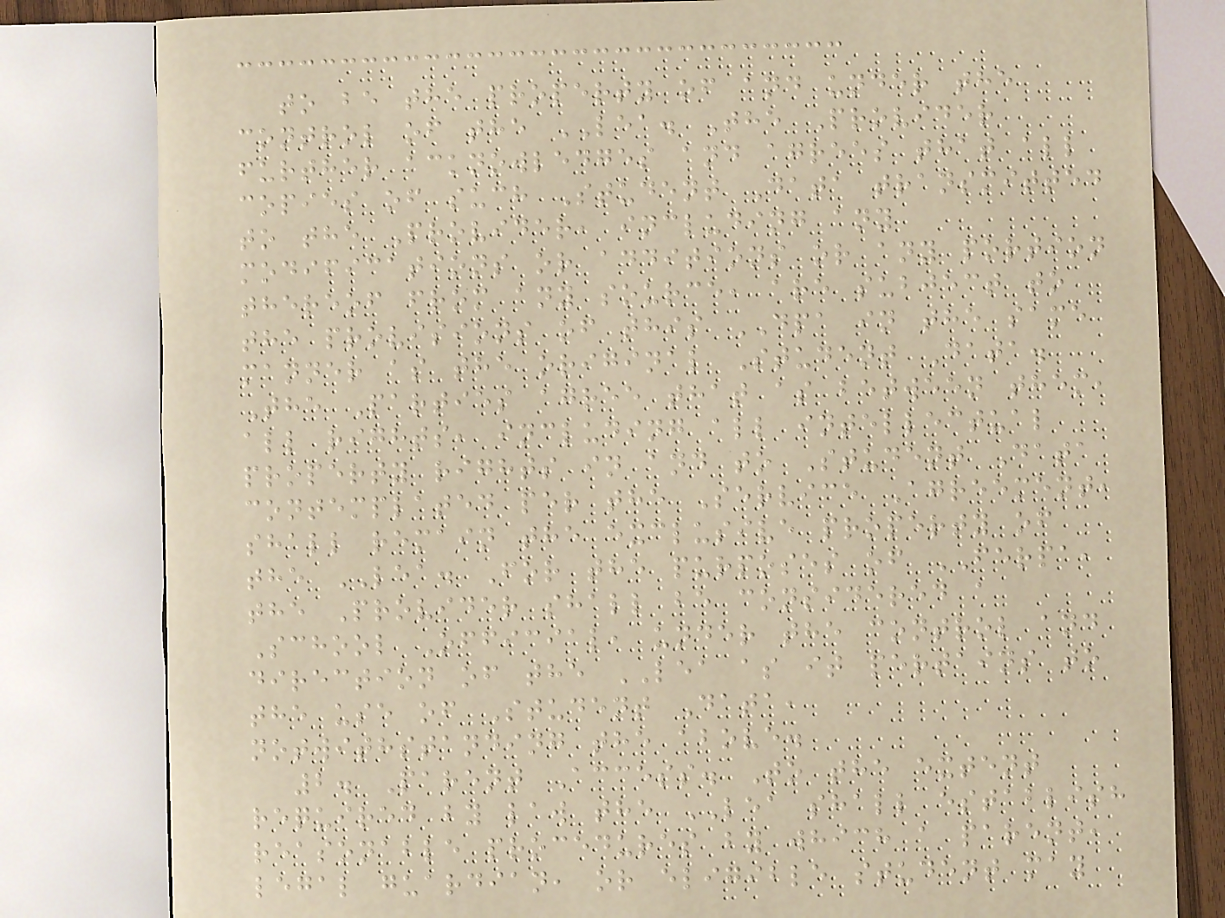to be the property of and under the
control of the LEA. The Provider
further acknowledges and agrees that all
copies of such Student Data transmitted
to the Provider, including any
modifications or additions or any portion
thereof from any source, are subject to
the provisions of this DPA in the same
manner as the original Student Data.
The Parties agree that as between them,
all rights, including all intellectual
property rights in and to Student Data
contemplated per the Service Agreement,
shall remain the exclusive property of
the LEA. For the purposes of FERPA,
the Provider shall be considered a
School Official, under the control and
direction of the LEA as it pertains to
the use of Student Data,
notwithstanding the above.
2. Parent Access. To the extent
required by law the LEA shall establish
reasonable procedures by which a parent,
legal guardian, or eligible student may
